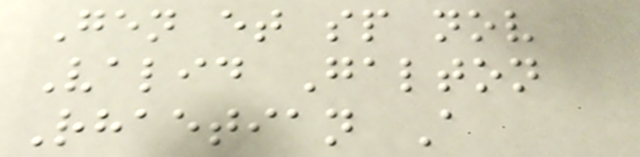Gen et sp nov
Valid Galton
Rhaetian A
